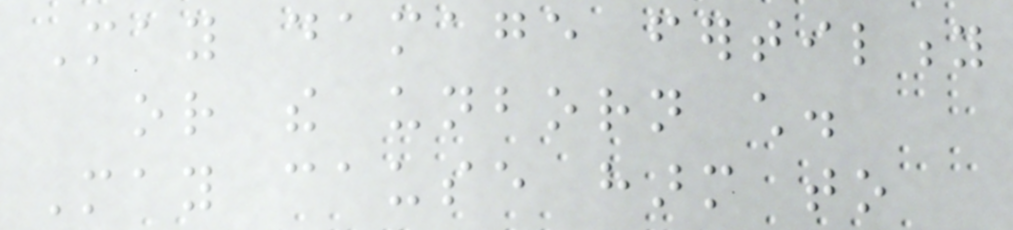May damage fertility
or the unborn child.
May cause harm to
